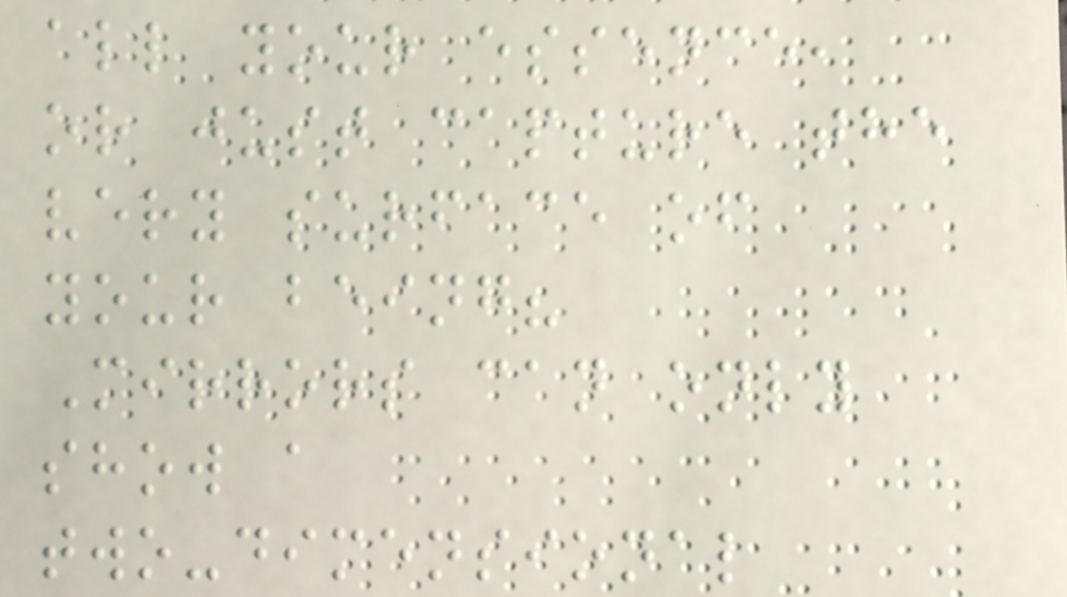all your essence,
or just capture the
very surface of
your being?
Mirrors can only
show a
two-dimensional
